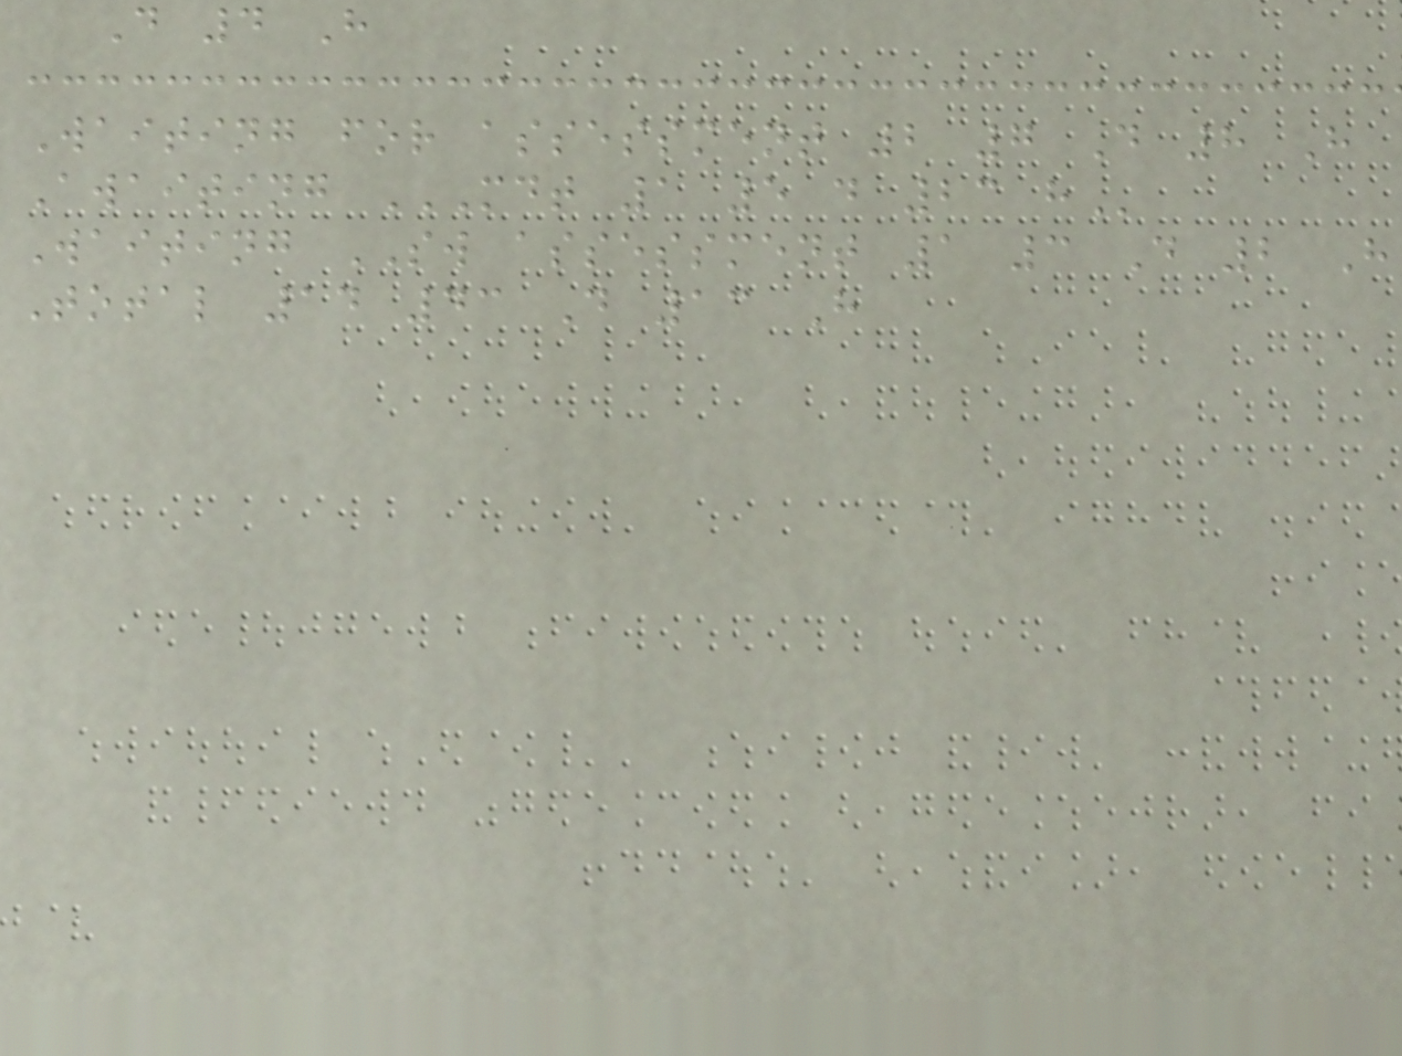D 4 H
Waiting for assessment 2 7 D 8 H
Awaiting MDT 1 5 D 23 H
Waiting SW assessment 1 3 D 2 H
Total 14 43 D 13 H
